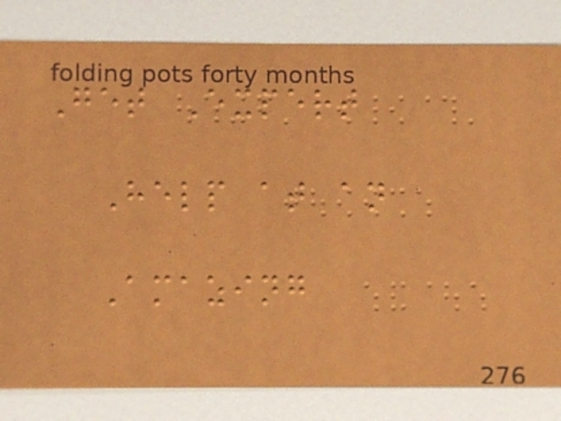Get Expert
Help at an
Amazing
